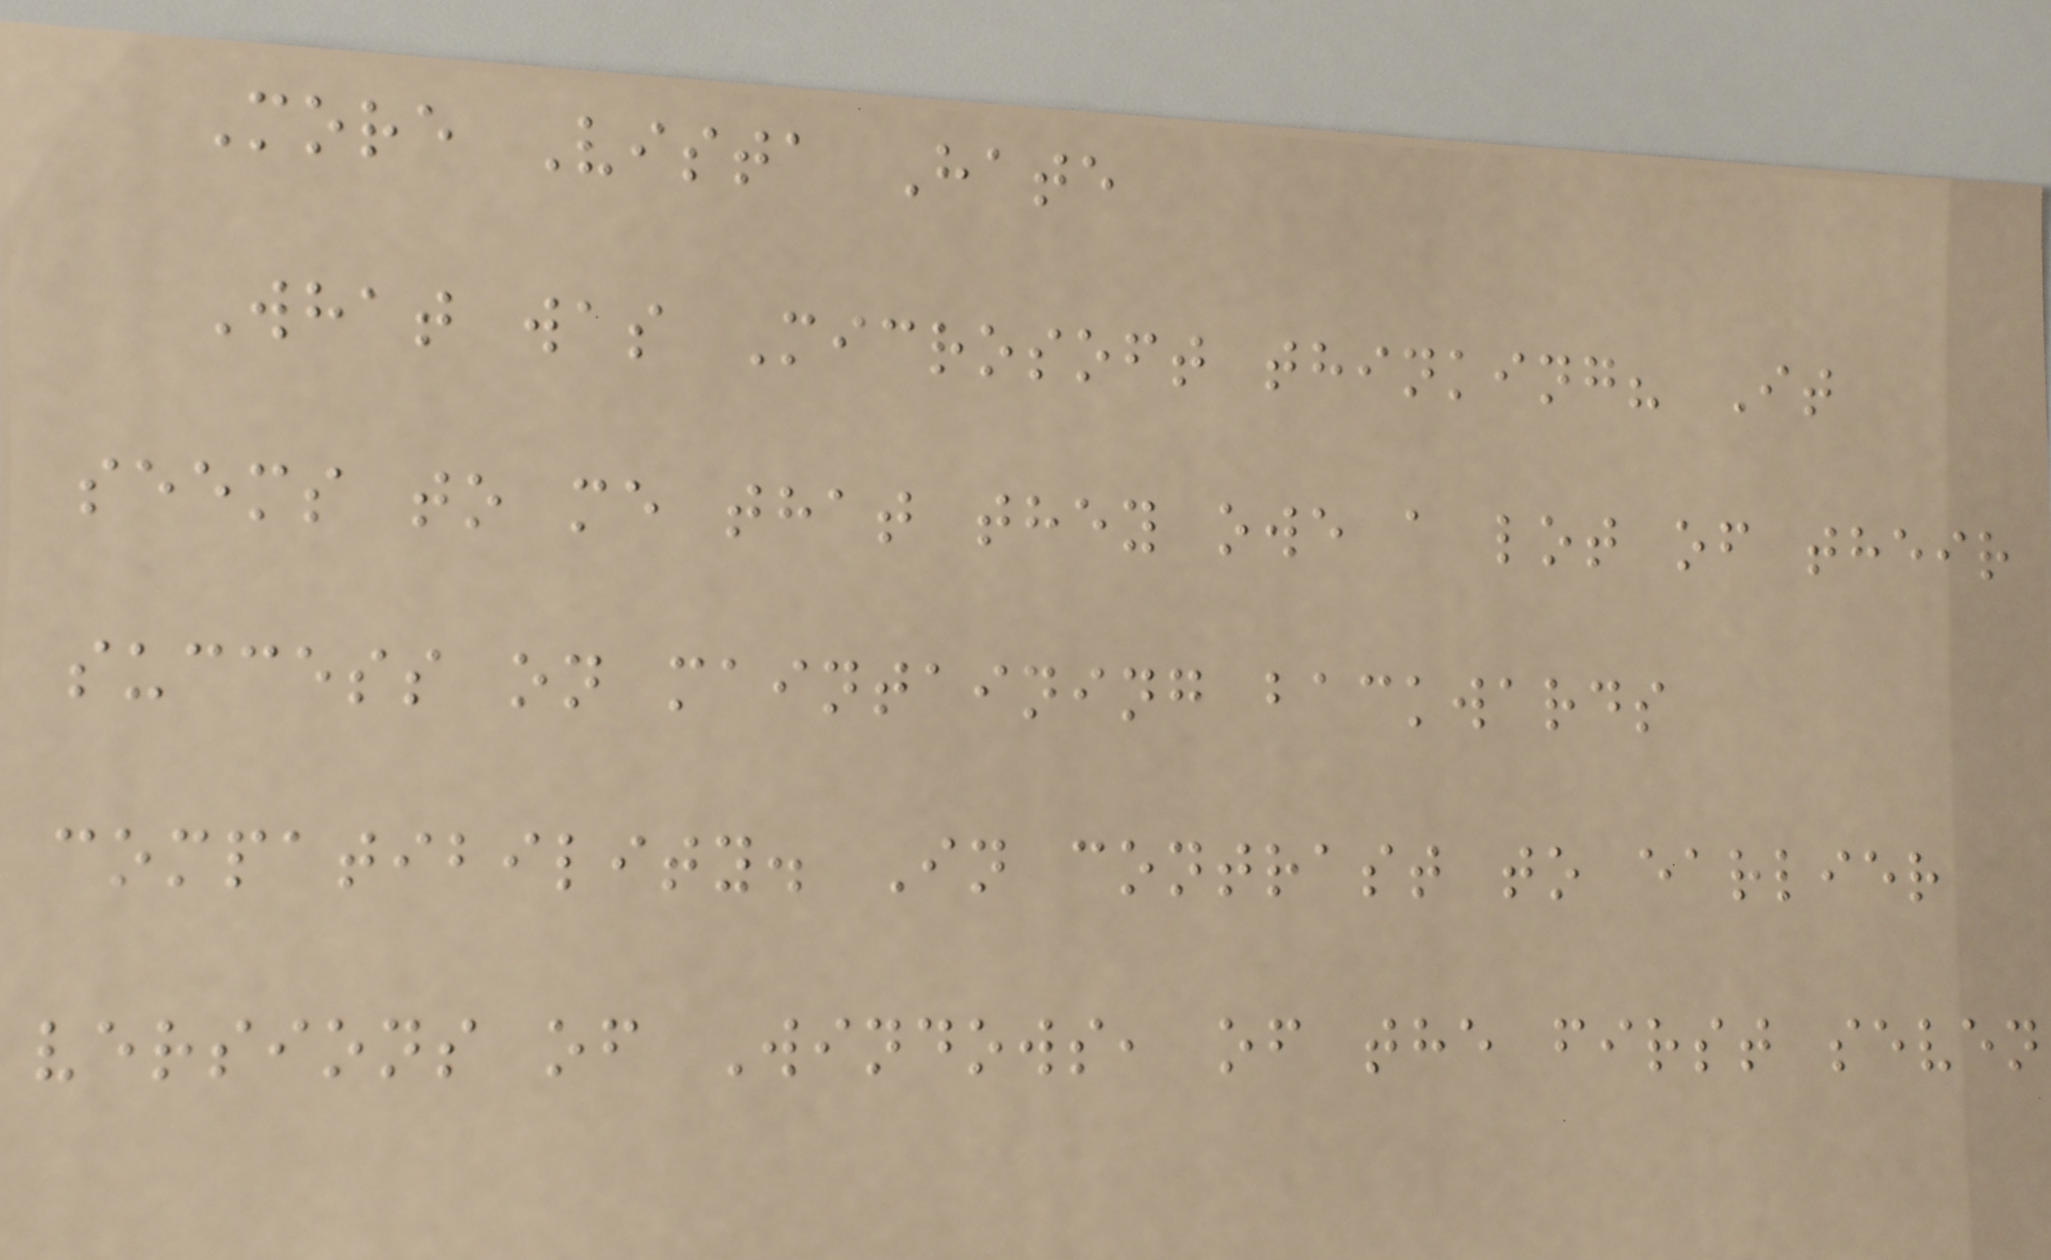More Vista Hate
What was Microsoft thinking? It
seems to me that they owe a lot of their
success on maintaining backwards
compatibility. In contrast to earlier
versions of Windows, of the first seven
